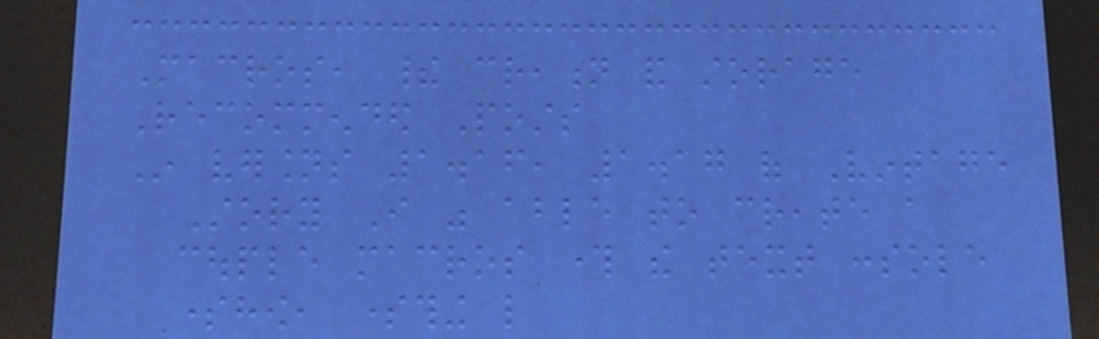Macros, their creation and storage
Recommended Posts
In versions 1.16, 1.17 of Vintage
Story I was able to create a
couple macros through the text console
somehow, something like
